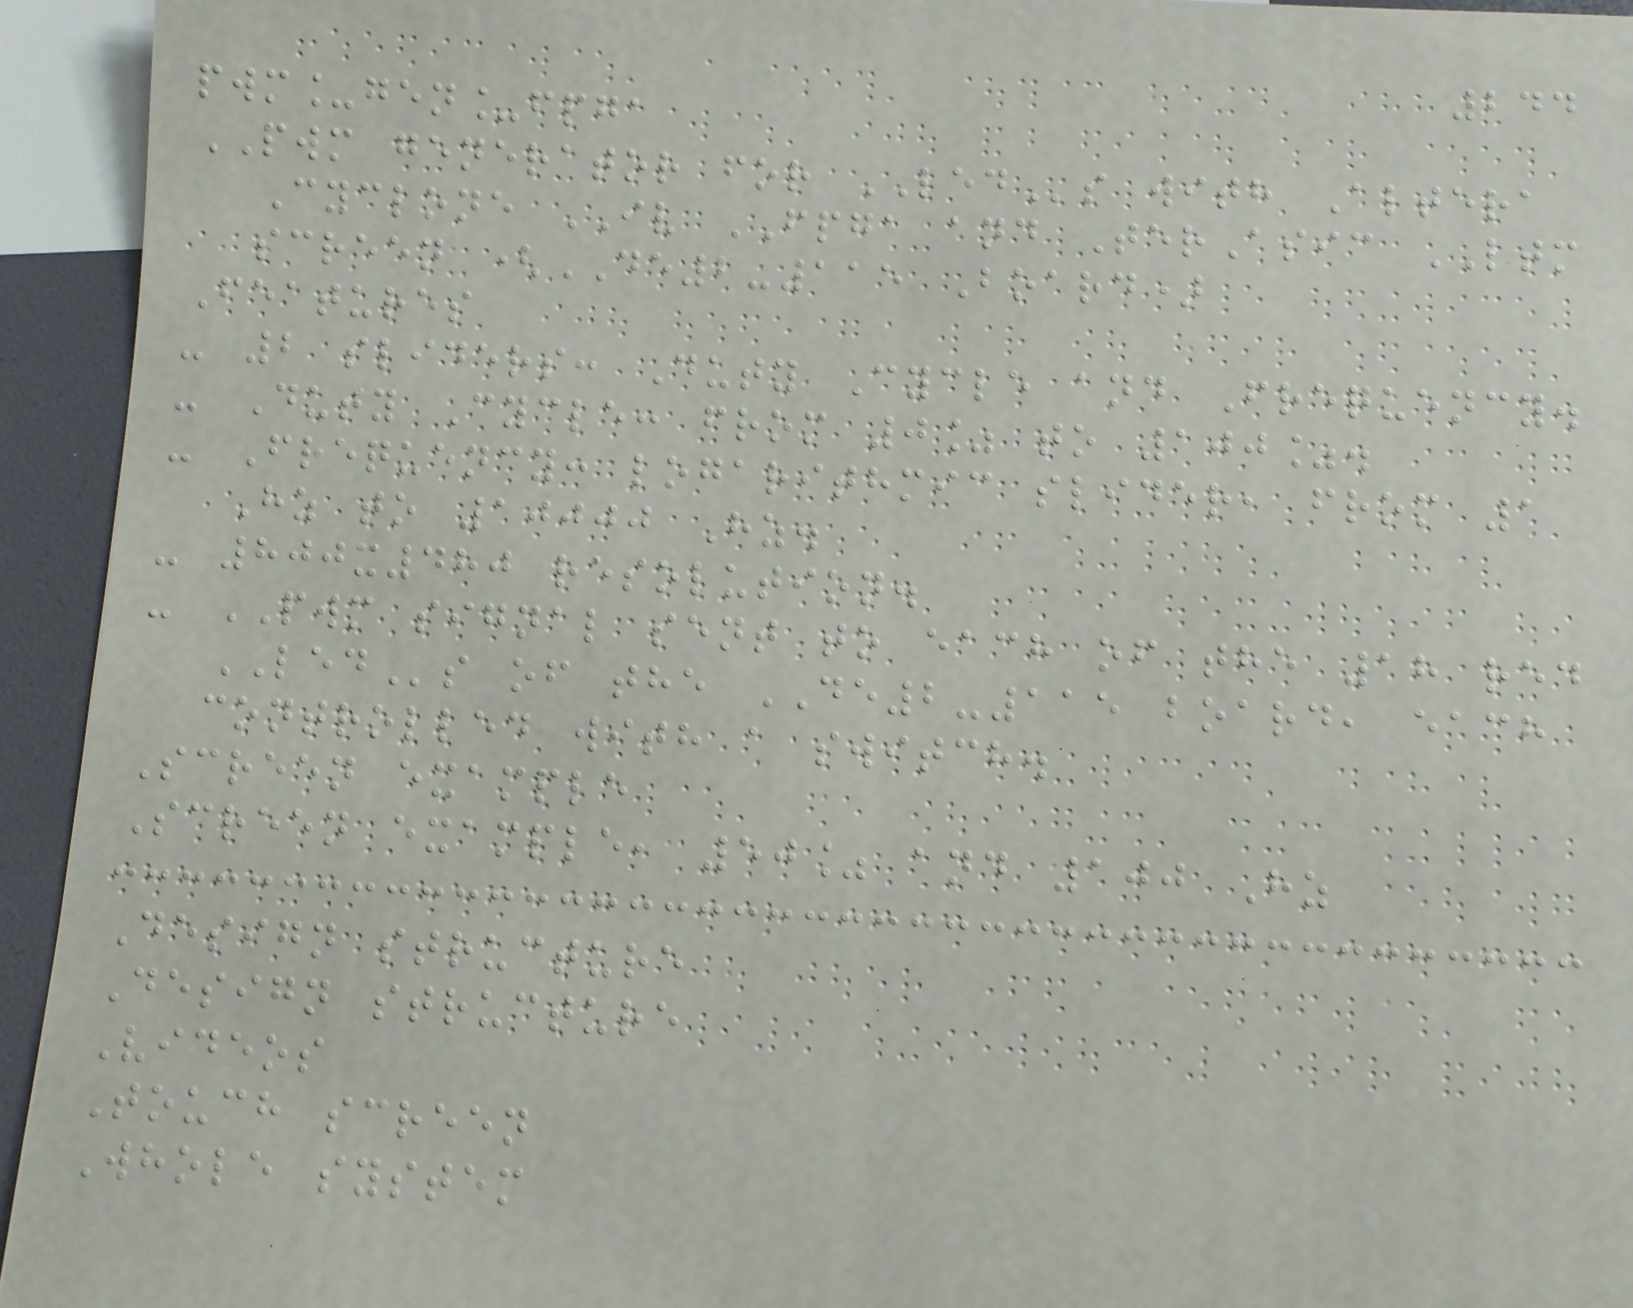244
pwm_gen_fpga
PWM generator for LEDs with Altera
Cyclone IV FPGA and TerAsic LTM
screen (DE2-115 Board)
Features
- 2 sliders: Duty Cycle and Frequency.
- Duty Cycle: from 0% to 100%.
- Frequency: logarithmic slider, from 1
Hz to 10000 Hz.
- 800x480 resolution.
- PWM signal sent to each of the 18 red
LEDs of the DE2-115 board, each
controlled with a switch.
Screen example
Screen example, 50% and 100 Hz
Design structure
Design structure
Videos
Touch screen
Whole system
